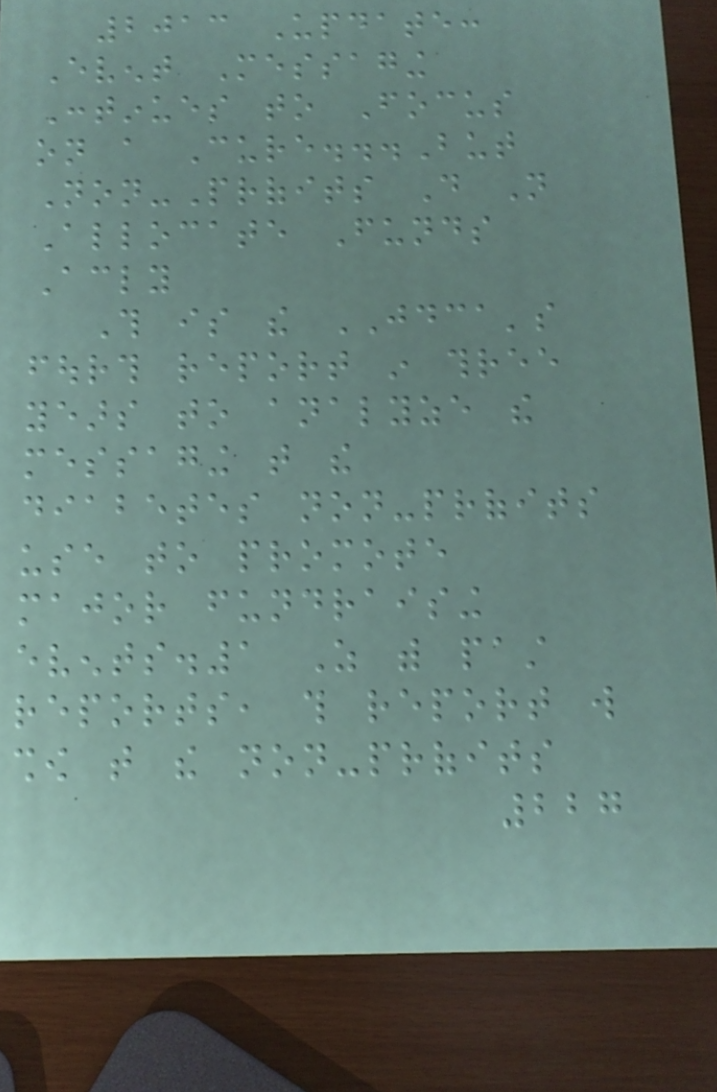2013 Update:
Event Messaging
Continues to Focus
on a Cure...But
Non-Profits Do Not
Allocate Funds
Accordingly
This is the JDCA's
fourth report in three
years to analyze the
messaging that the
diabetes non-profits
use to promote
major fundraising
events.1 As with past
reports, this report will
show that the non-profits
227
